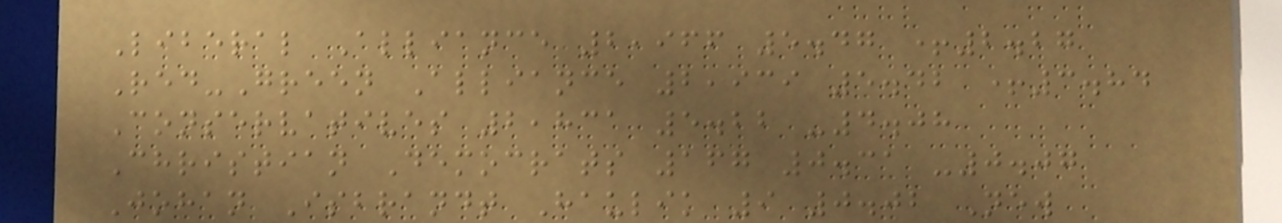Liberal Alliance 2,966 5.47 +2.27
Red-Green Alliance 2,939 5.42 +3.84
Conservatives 2,831 5.22 -4.08
Christian Democrats 167 0.31 -0.07
Johan Isbrandt Haulik 9 0.02 New
